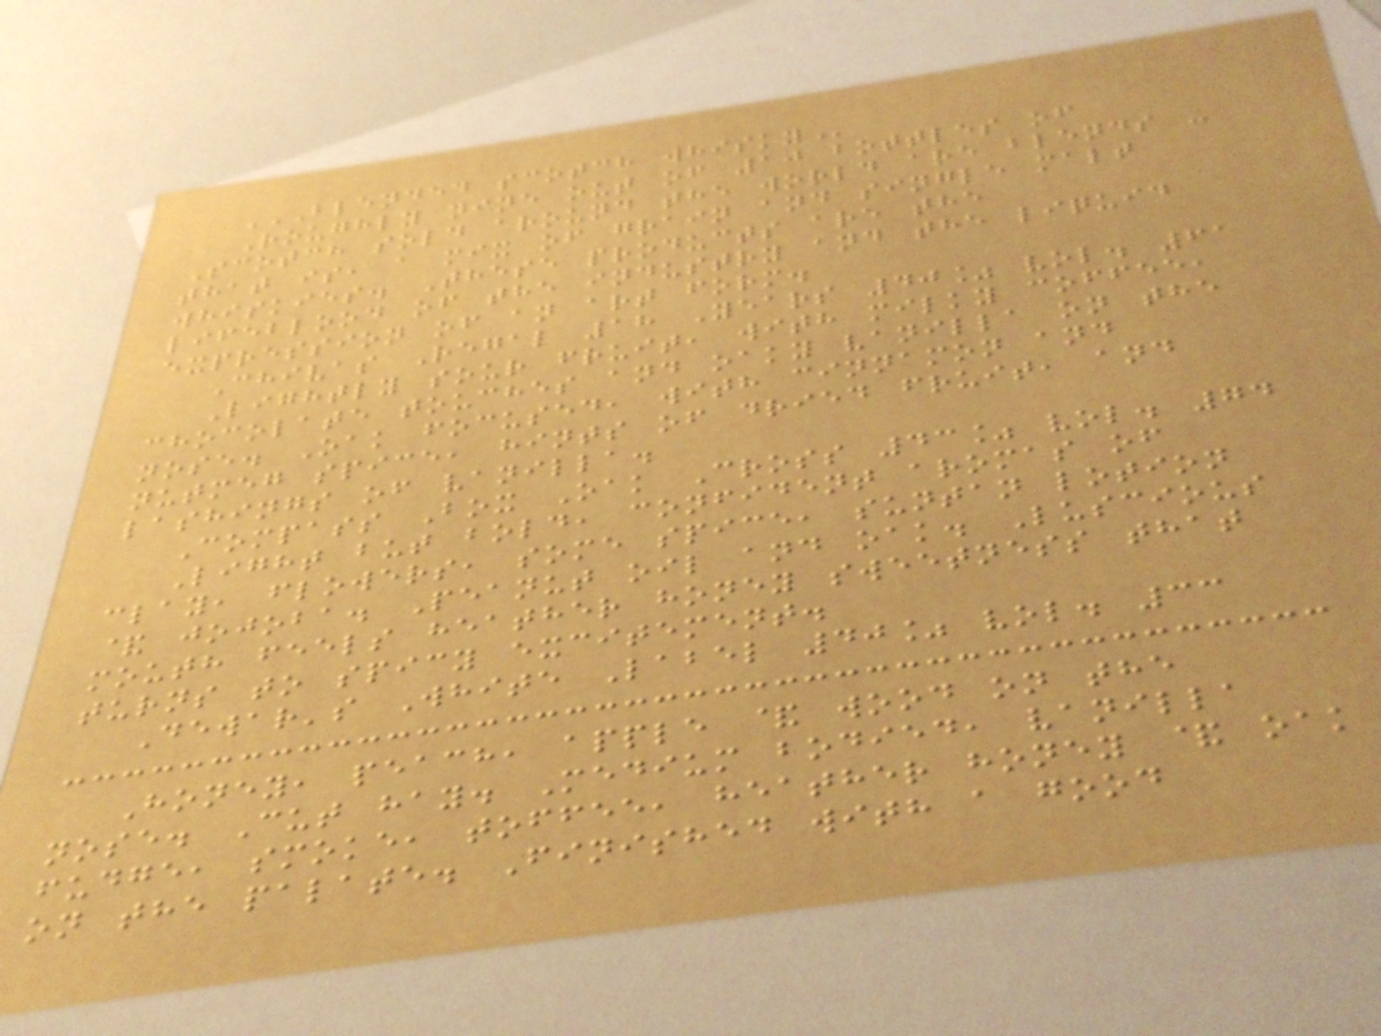BLENDED SCOTCH WHISKY
Roughly nine out of 10 bottles of
Scotch sold around the world are blends -
that is, a mix of grain and single malt
whiskies. These products are the
lifeblood of the industry and the liquid
expression of an art form.
Chivas Regal 18 Years 40% vol. 61
Lightly sour fruit, with milky coffee,
chocolate touches and oaky vanilla on the
nose. Oak focused, with cinnamon and
nutmeg spice, hints of dried fruit, and
lashings of vanilla.
Compass Box Oak Cross 43% vol. 74
Light but bold, confident aromas of
clay, flowers, some spice, suntan lotion
& jojoba. Peanut oil and oak. Luscious
mouth feels heather honey sweetness that
turns to spicy excitement.
Dewar's White Label 40% vol. 33
Honey, peach, apple & wood on the
nose. Cut hay. Medium bodied, vanilla
fudge, smoke, toffee, heather honey & oak
on the palate. Finished with a good
